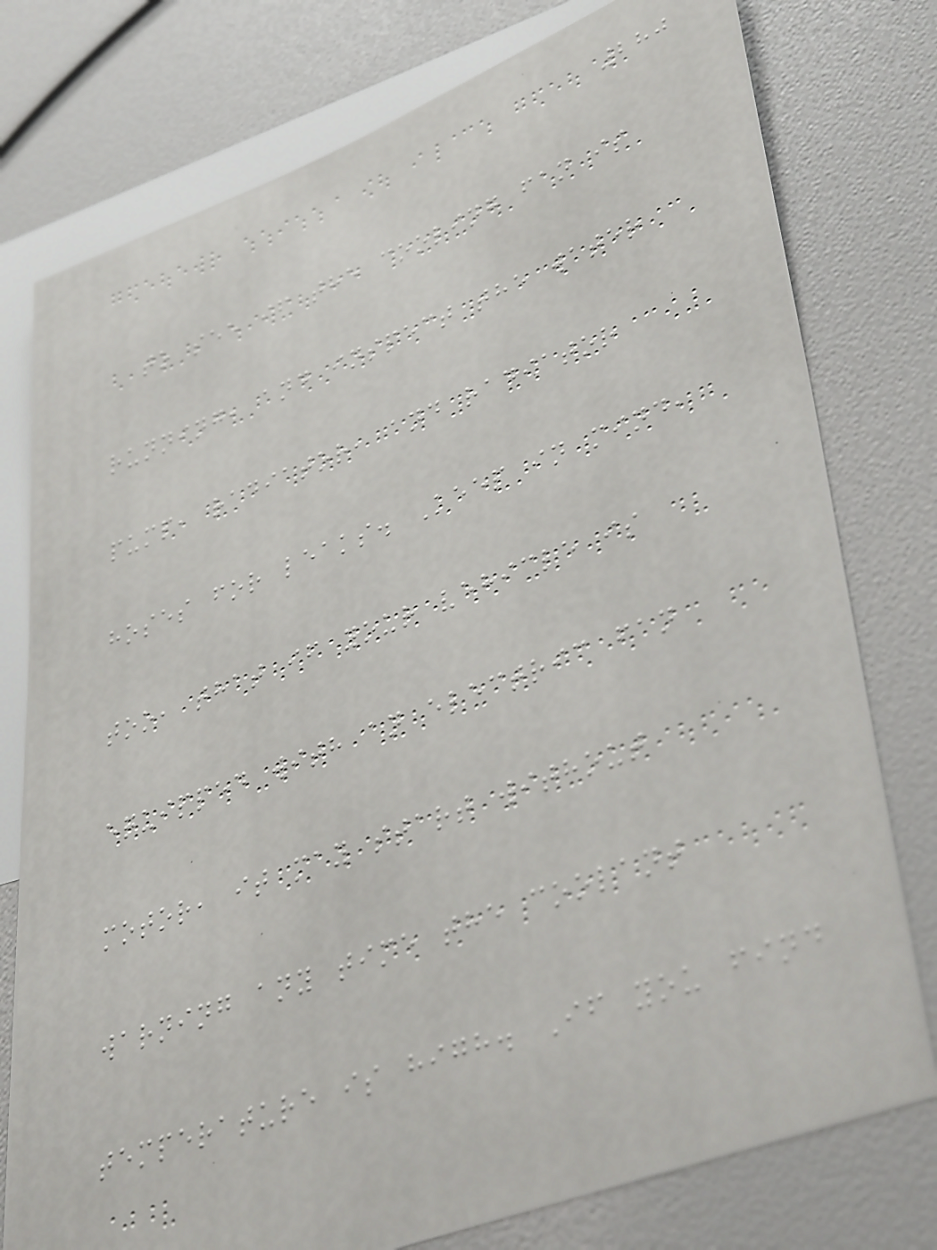280
to see if the cooling fan is
running, and inspect the water
pump, radiator, and radiator
hoses for leaks. Keep in mind,
too, that if your vehicle is
equipped with an electric fan
motor, it may start without
warning any time the coolant
temperature is high. If you find
